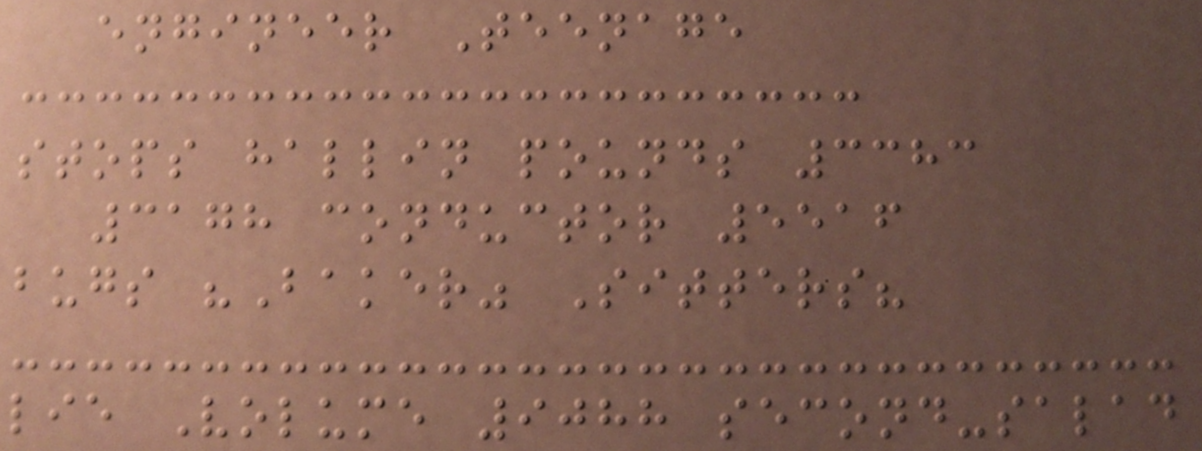engineer Teenage
stops hallin pounds 3383
3178 conductor 5516
bugs "Baker" Sitters?
lie Volume 9088 second-salad
